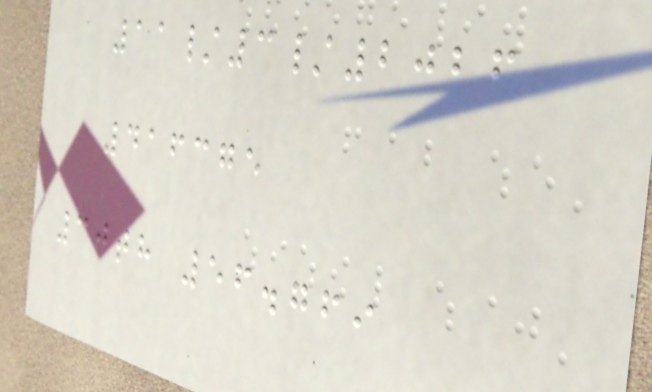11/3/2026
416375
30th 56.769
